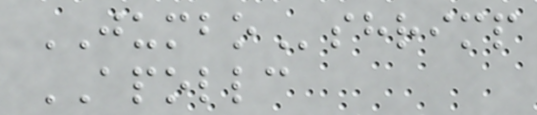JUMBOshrimp
APOLLC
